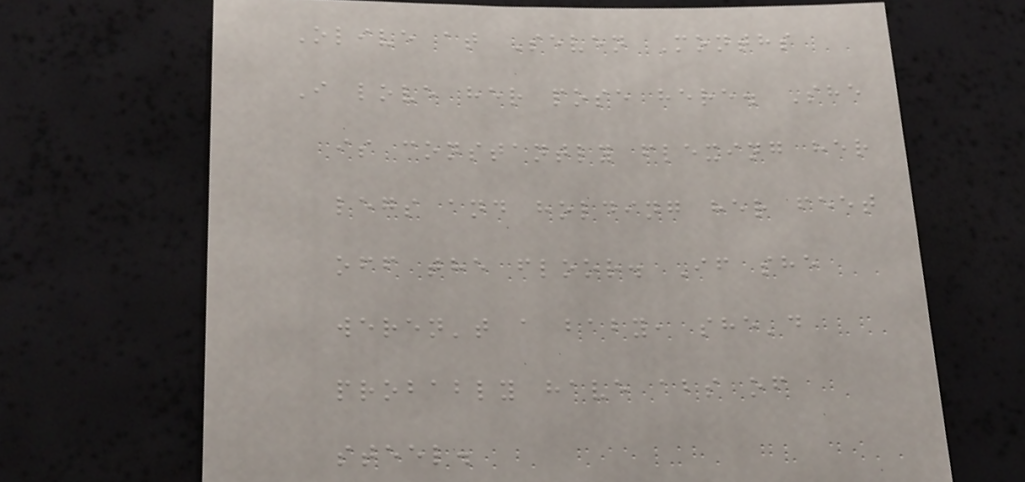Olive at Seven Months
I love her pose here. She
is constantly flexing her
legs and holding her feet
off the floor. If she
weren't a baby, she'd
probably have abs of
steel.
